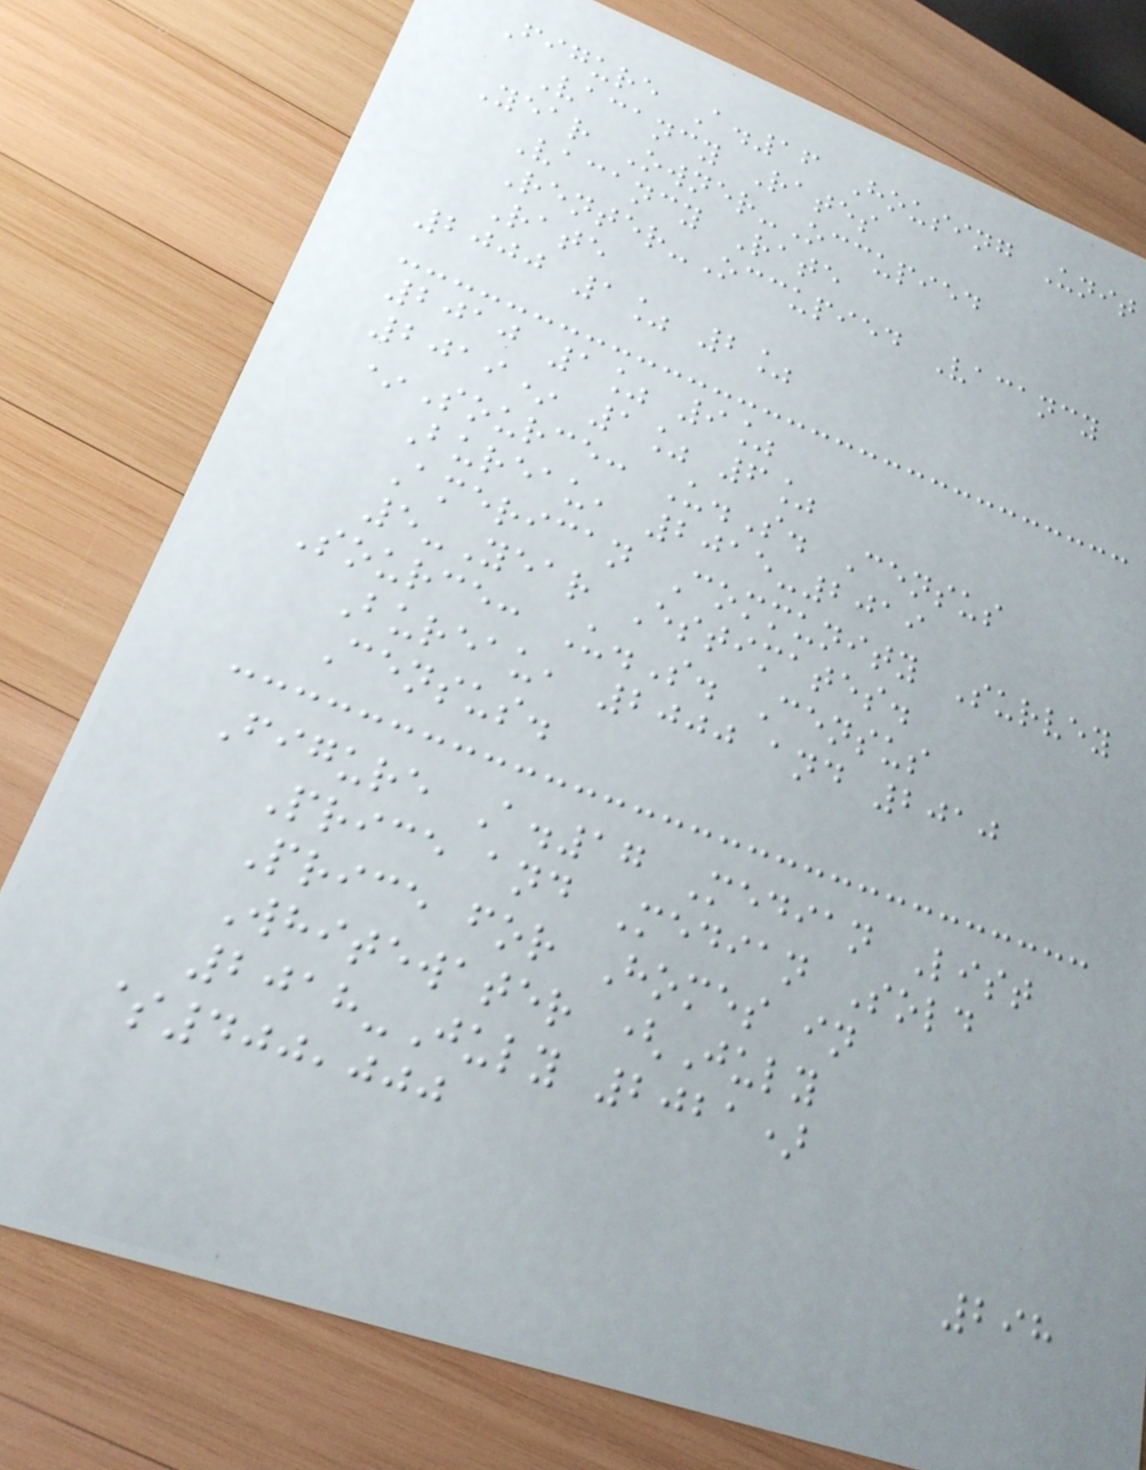Figure A.16 Housing Unit
Vacancy Rates
Year Owner-Occupied
Vacancy Rate
Renter-Occupied Vacancy
Rate
2000 1% 2%
2010 1% 9%
2019* 1% 6%
*Source: U.S. Census
Bureau, 2015-2019
American Community Survey
5-Year Estimates.
Source: U.S. Census
Bureau, 2000 and 2010
Census.
Figure A.17 Median List
Price and Median Sold
Price for Homes in
Whitewater (July
2018-July 2021)
$400,000
298
